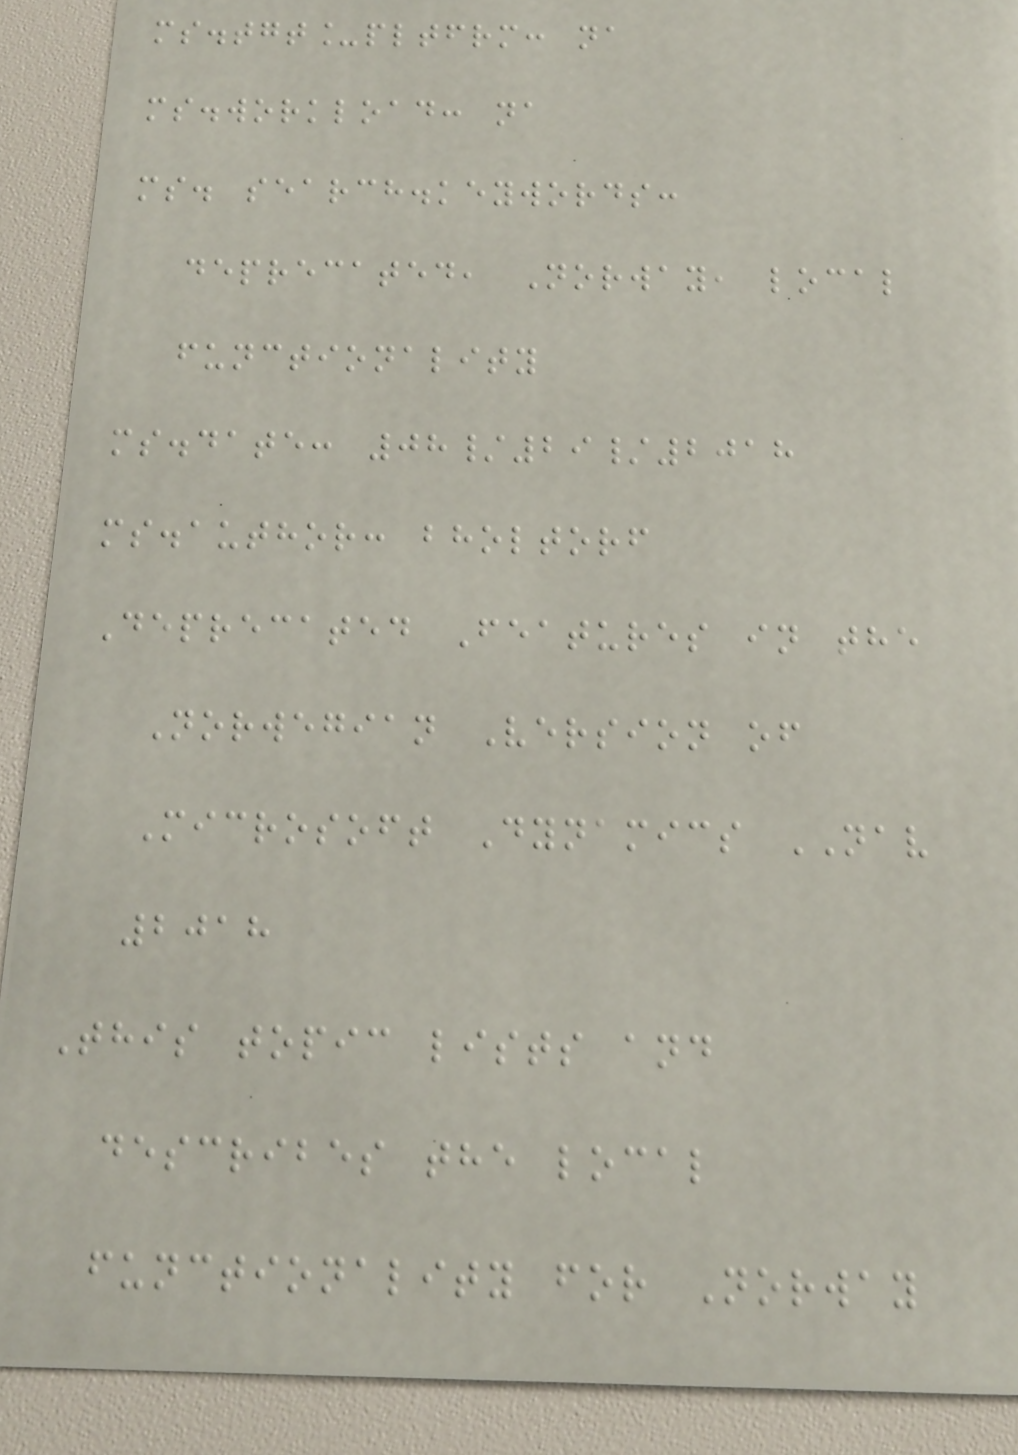ms.tgt_pltfrm: na
ms.workload: na
ms. search.keywords:
deprecated, Norway, local
functionality
ms.date: 08/29/2018
ms.author: bholtorf
Deprecated Features in the
Norwegian Version of
Microsoft Dynamics NAV
2018
This topic lists and
describes the local
functionality for Norway
